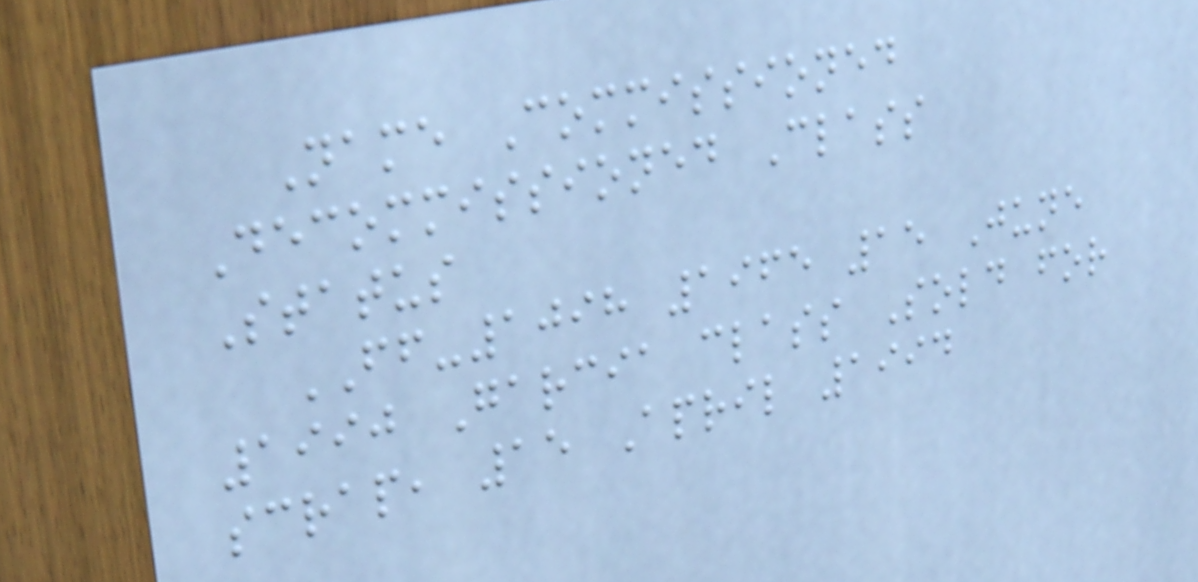Name Commissioned
Decommissioned Class
Status
FF-1098 1965 15 June
1990 Garcia class Sold for
scrap, 15 April 1994
